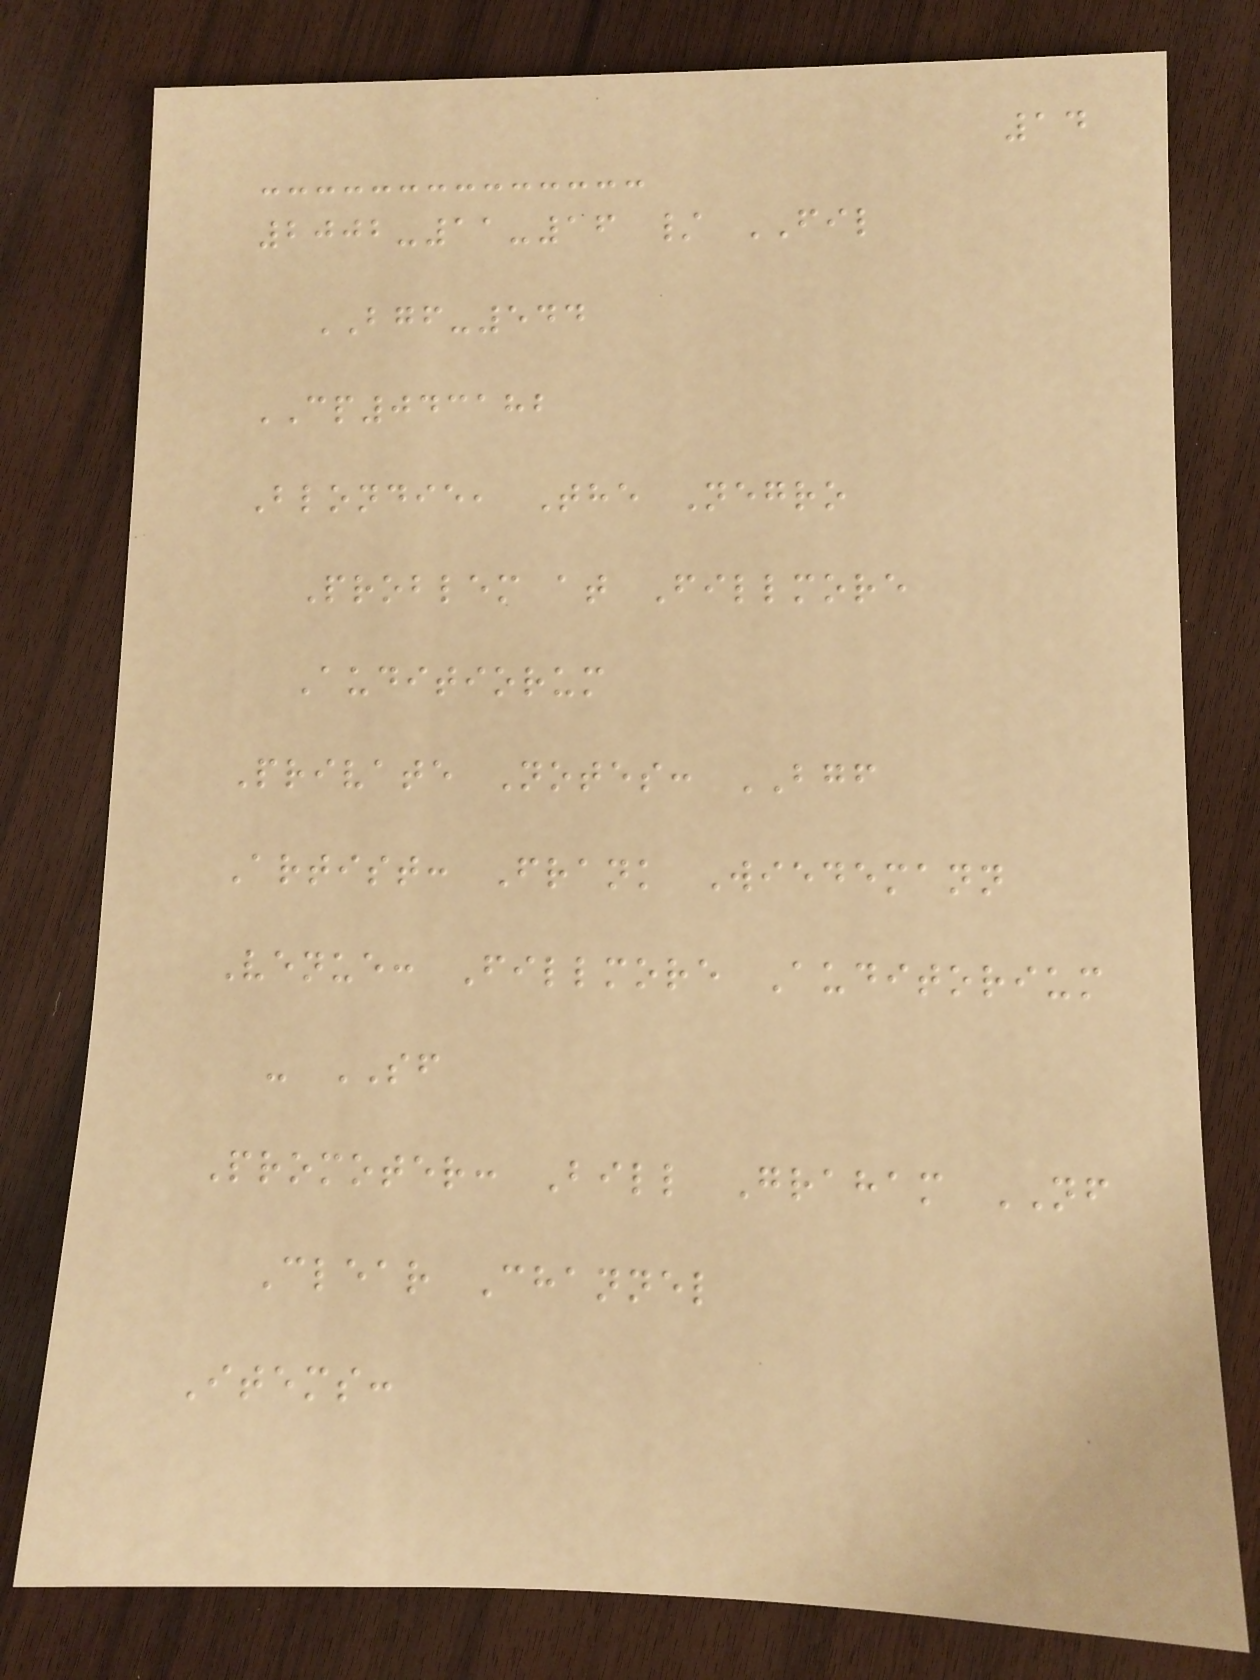14
2002-11-16 / FIL
BGF-544
CP043182
Blondie, The Negro
Problem at Fillmore
Auditiorum
Private Notes: BGF
Artist: Frank Wiedemann
Venue: Fillmore Auditorium
- SF
Promoter: Bill Graham NF
Clear Channel
Items:
